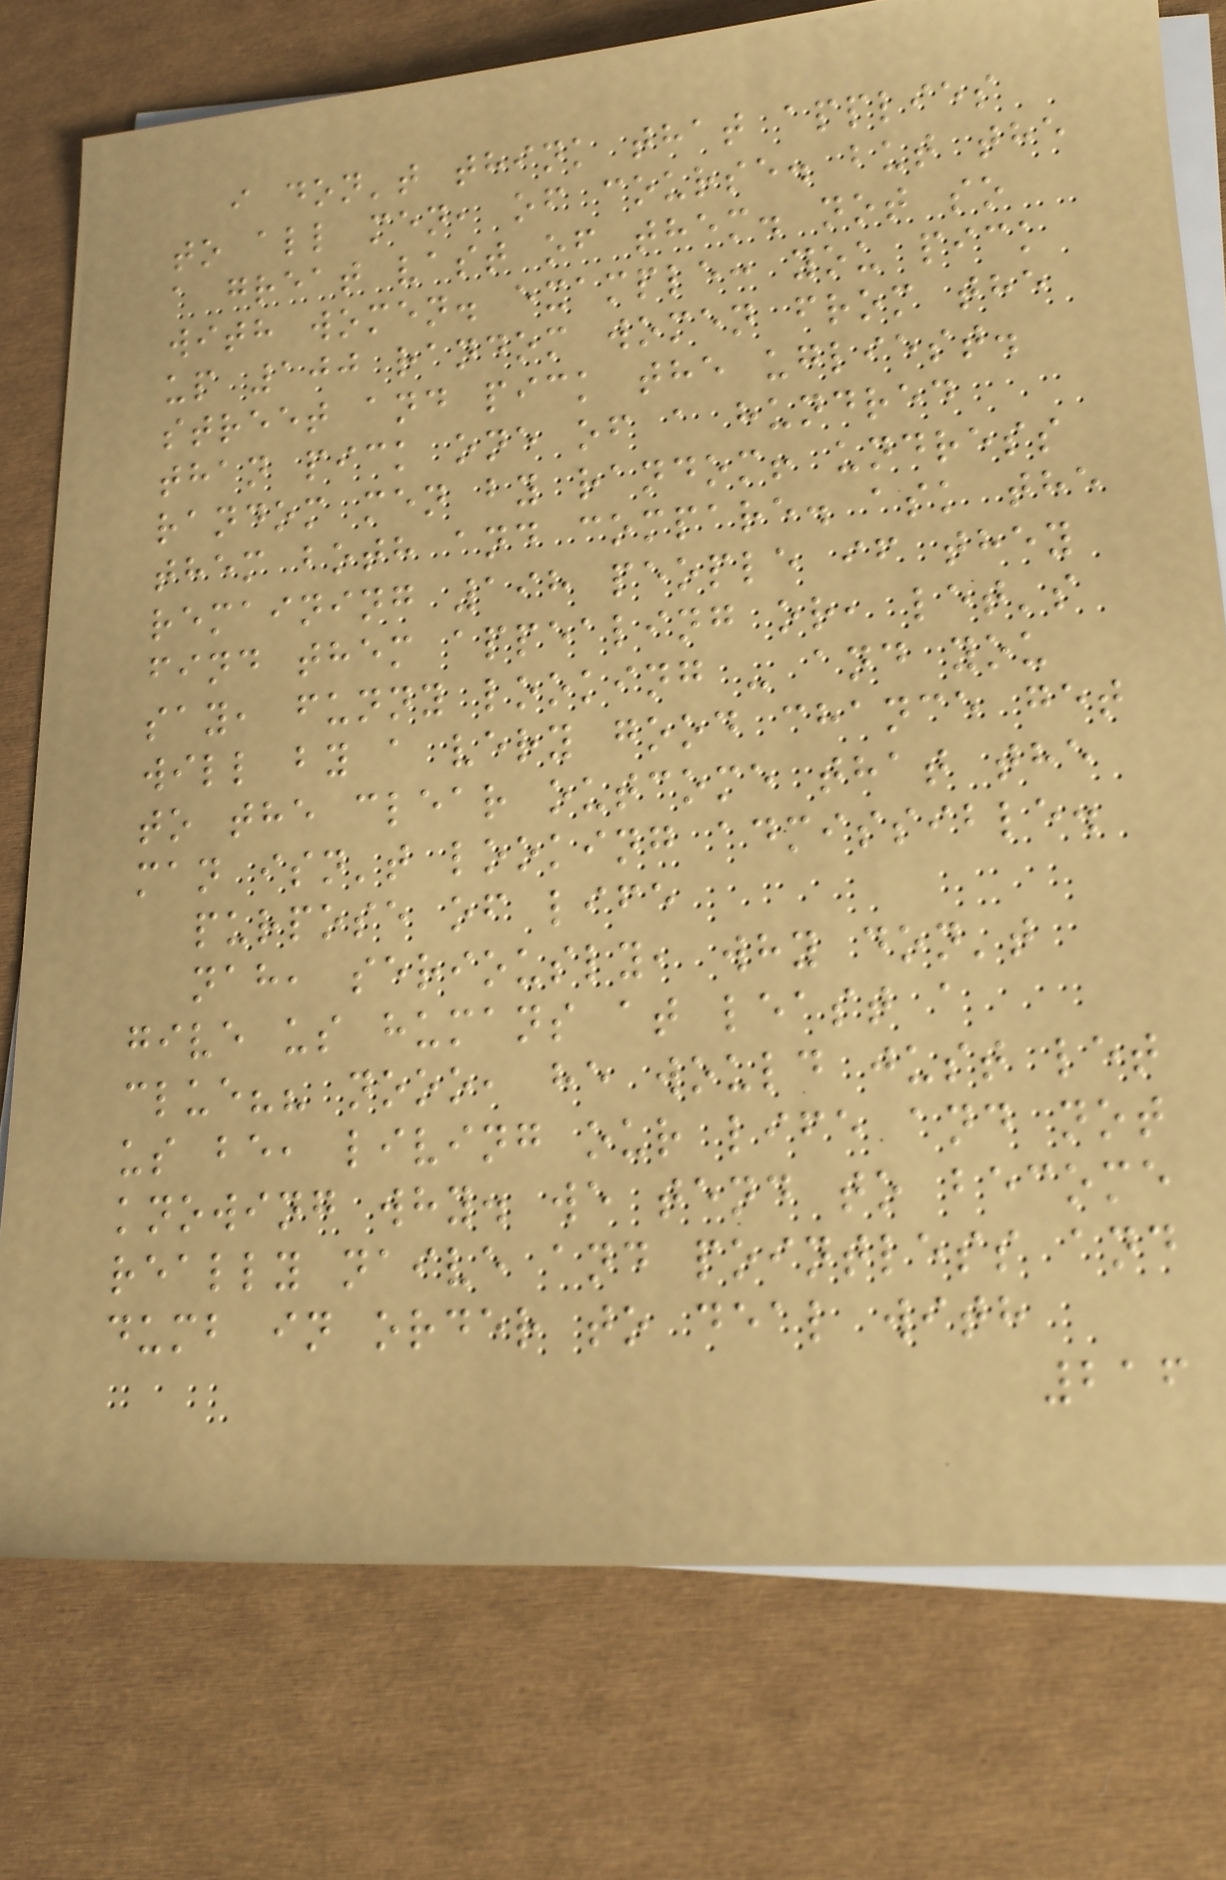i don't think that applies
to all men, of course. but the
a great vast of them. not so
with women. example: you pick
up 100 random women from the
street and pick the ugliest.
than pick one of a hundred
random men by random! undress
them both and compare. ask the
remaining 198 people if they
find them appealing or, let's
say, funny looking - and you
will by a very good chance get
to the clear outcome that the
man isn't looking admissible.
purpose of life
nah, seriously, why don't
give us humans at least a
clue?? nooo, he would just let
us be, living our life and not
knowing why. we tend to become
really naive and pointless and
dumb in order to deal with
216
